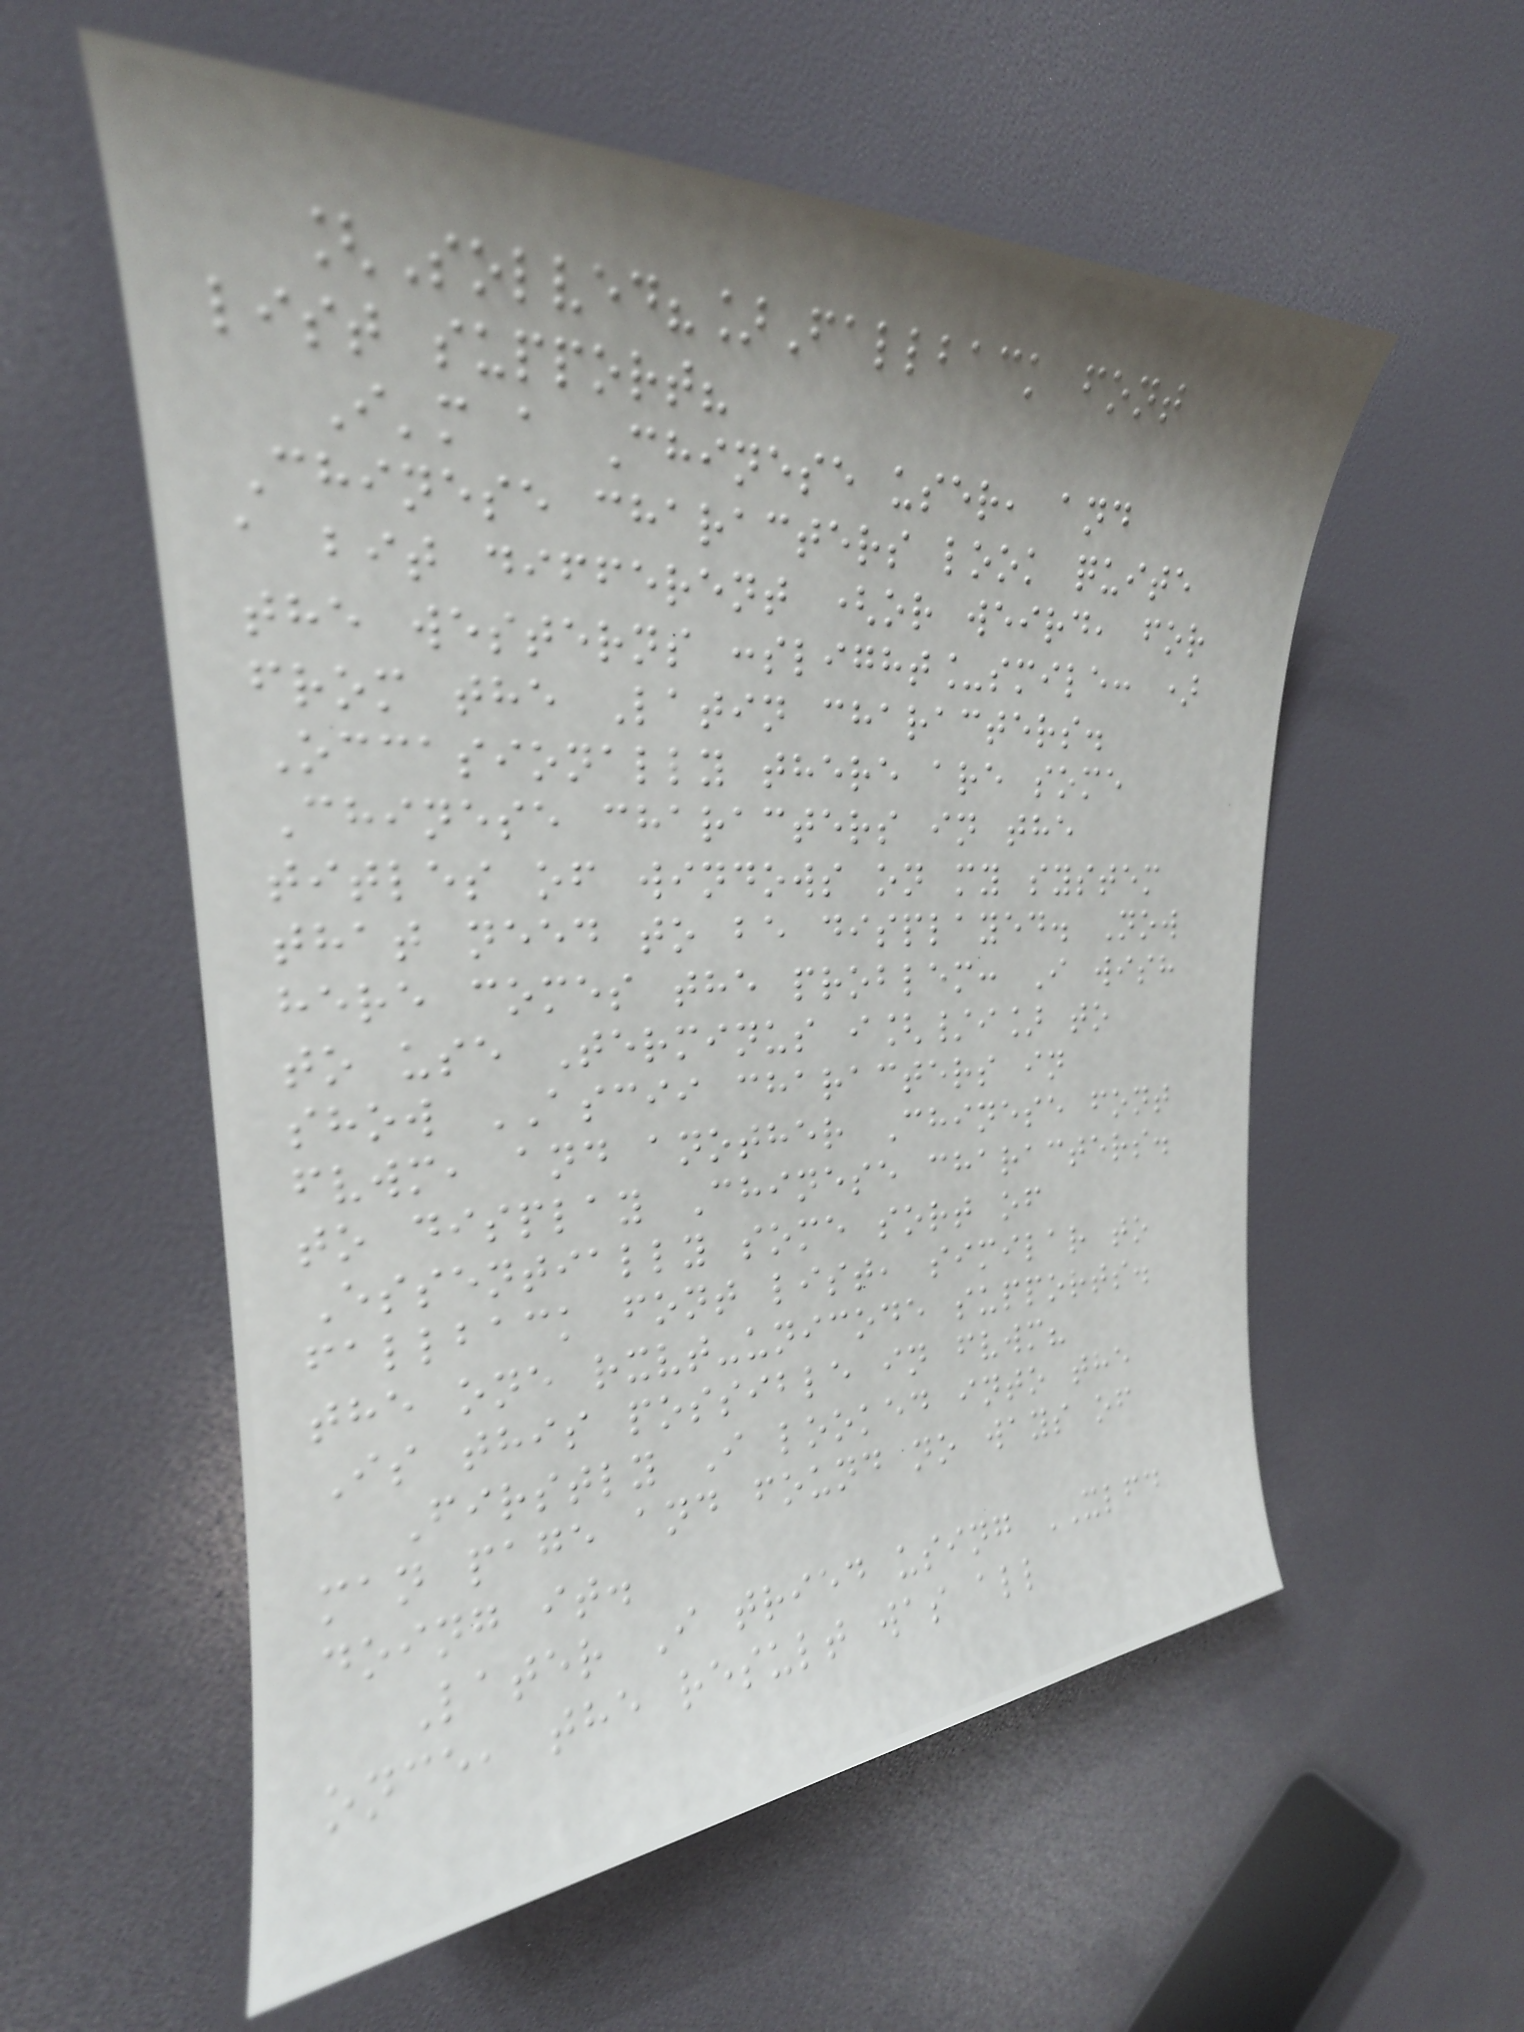[Solved?]Fallback font
list support?
I'm a Chinese user, and
Chinese characters look quite
a bit different (or weird, for
the westerns :slight_smile: )
from the Latin characters.
Occasionally there are some
Chinese characters in the
titles of windows on my system
that need to be displayed. Now
here comes the problem: I wish
to use Terminus i[/i] to
show ASCII characters in
fvwm, and another Chinese font
to display Chinese characters.
Essentially some sort of
fallback font list, similar to
the one rxvt-unicode supports.
Is this possible in fvwm?
Firstly I looked into the
man page and found no ways of
doing it.
Later I tried using XLFD
once, the result was all
